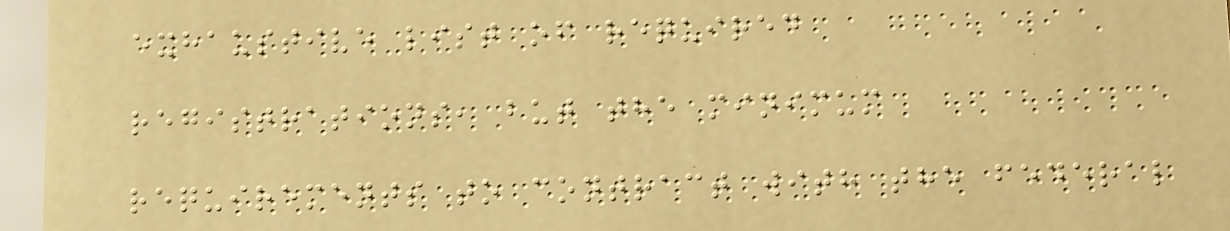exhaustive list of required
registrations, but the minimum
requirements to contract with the federal
